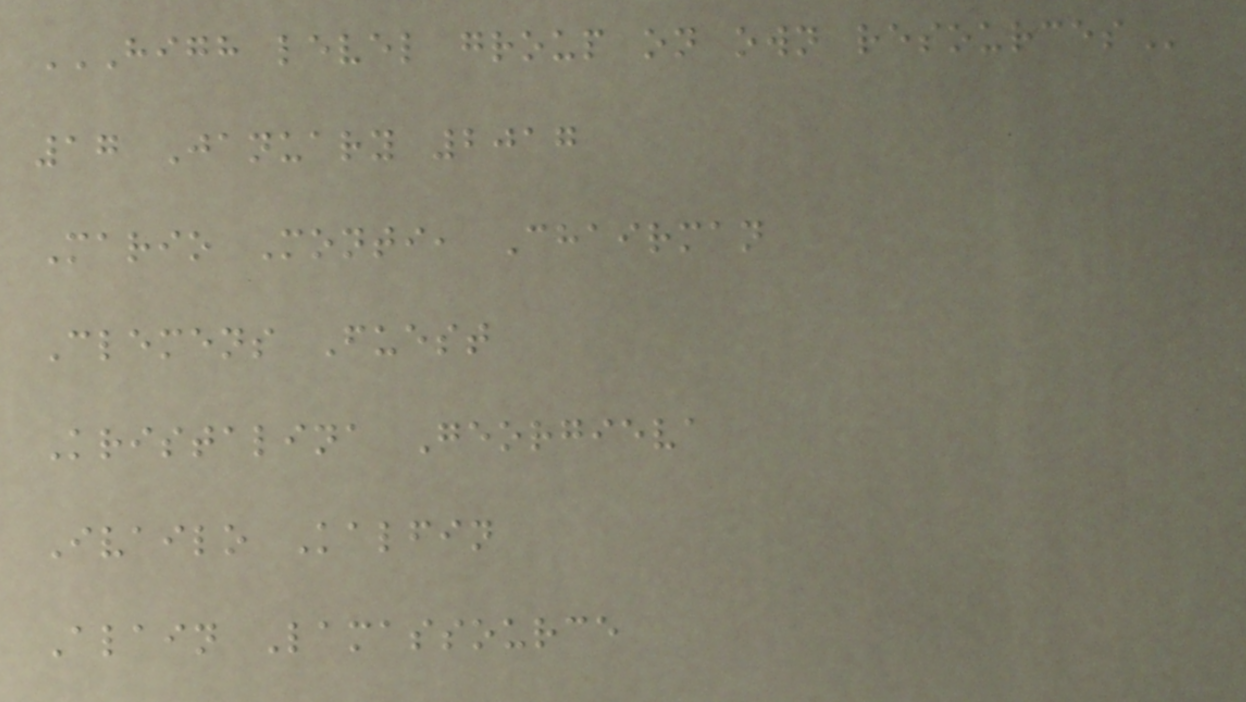HIGH LEVEL GROUP ON OWN RESOURCES
17 January 2017
Mario Monti, Chairman
Clemens Fuest
Kristalina Georgieva
Ivailo Kalfin
Alain Lamassource
